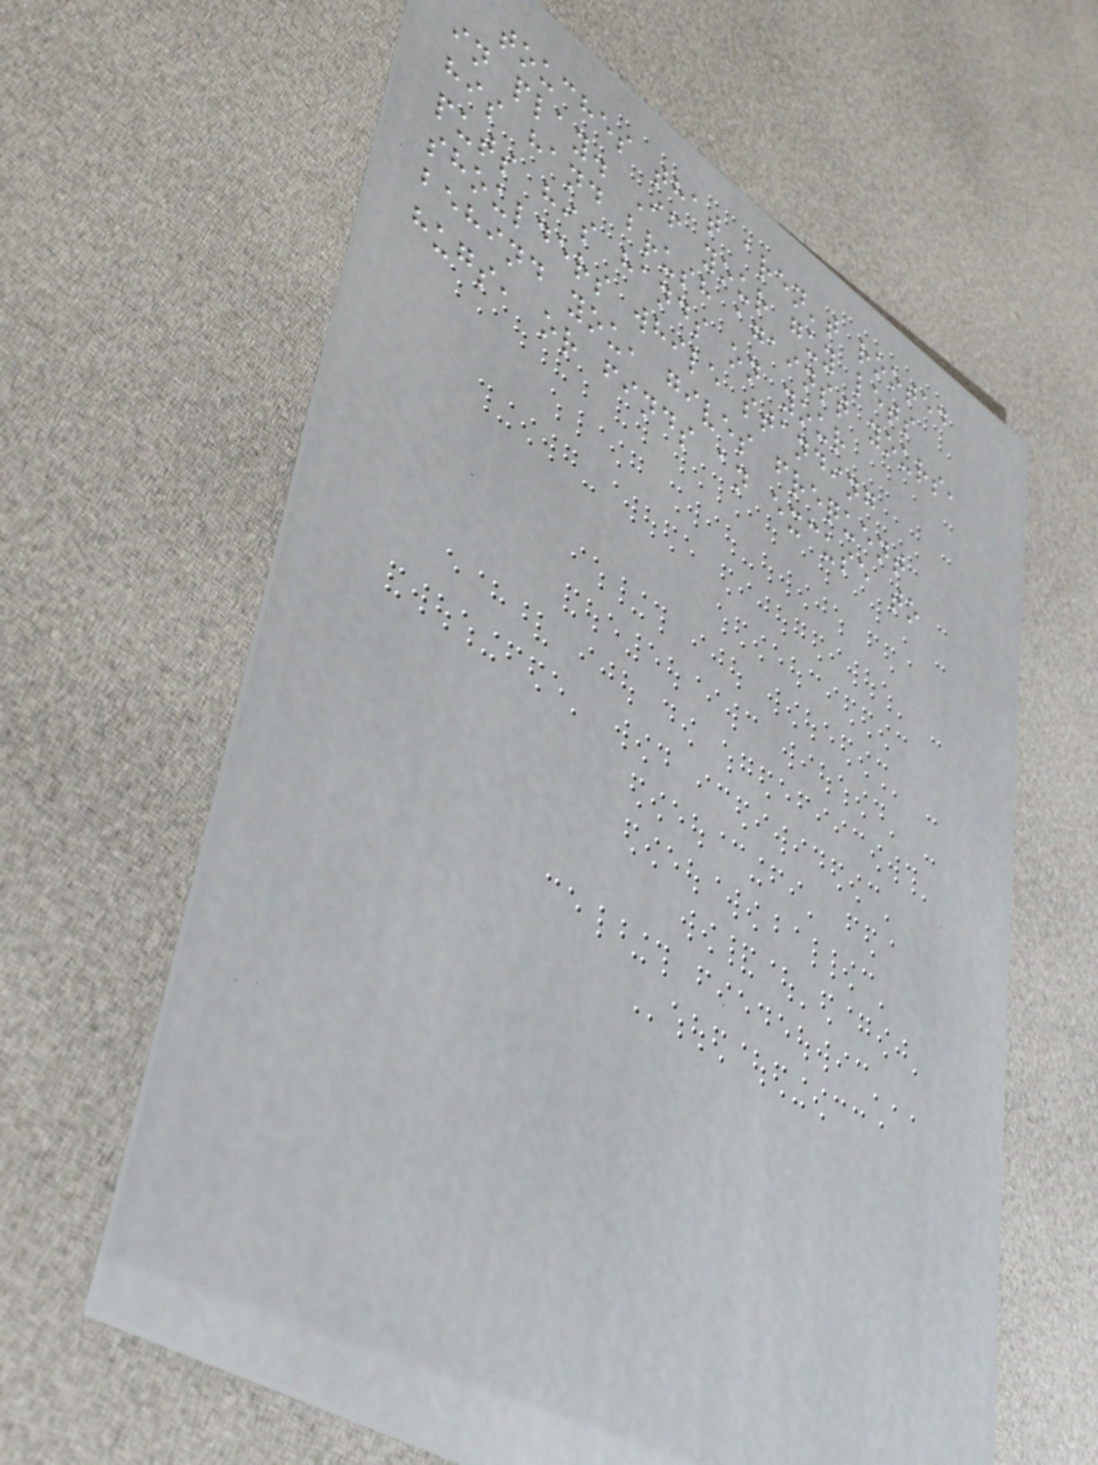touches that aren't rooted
in play. If your guy lets
his hand brush against yours,
puts his hands on your
shoulders while standing
behind you, gives frequent
hugs, or finds an excuse to
